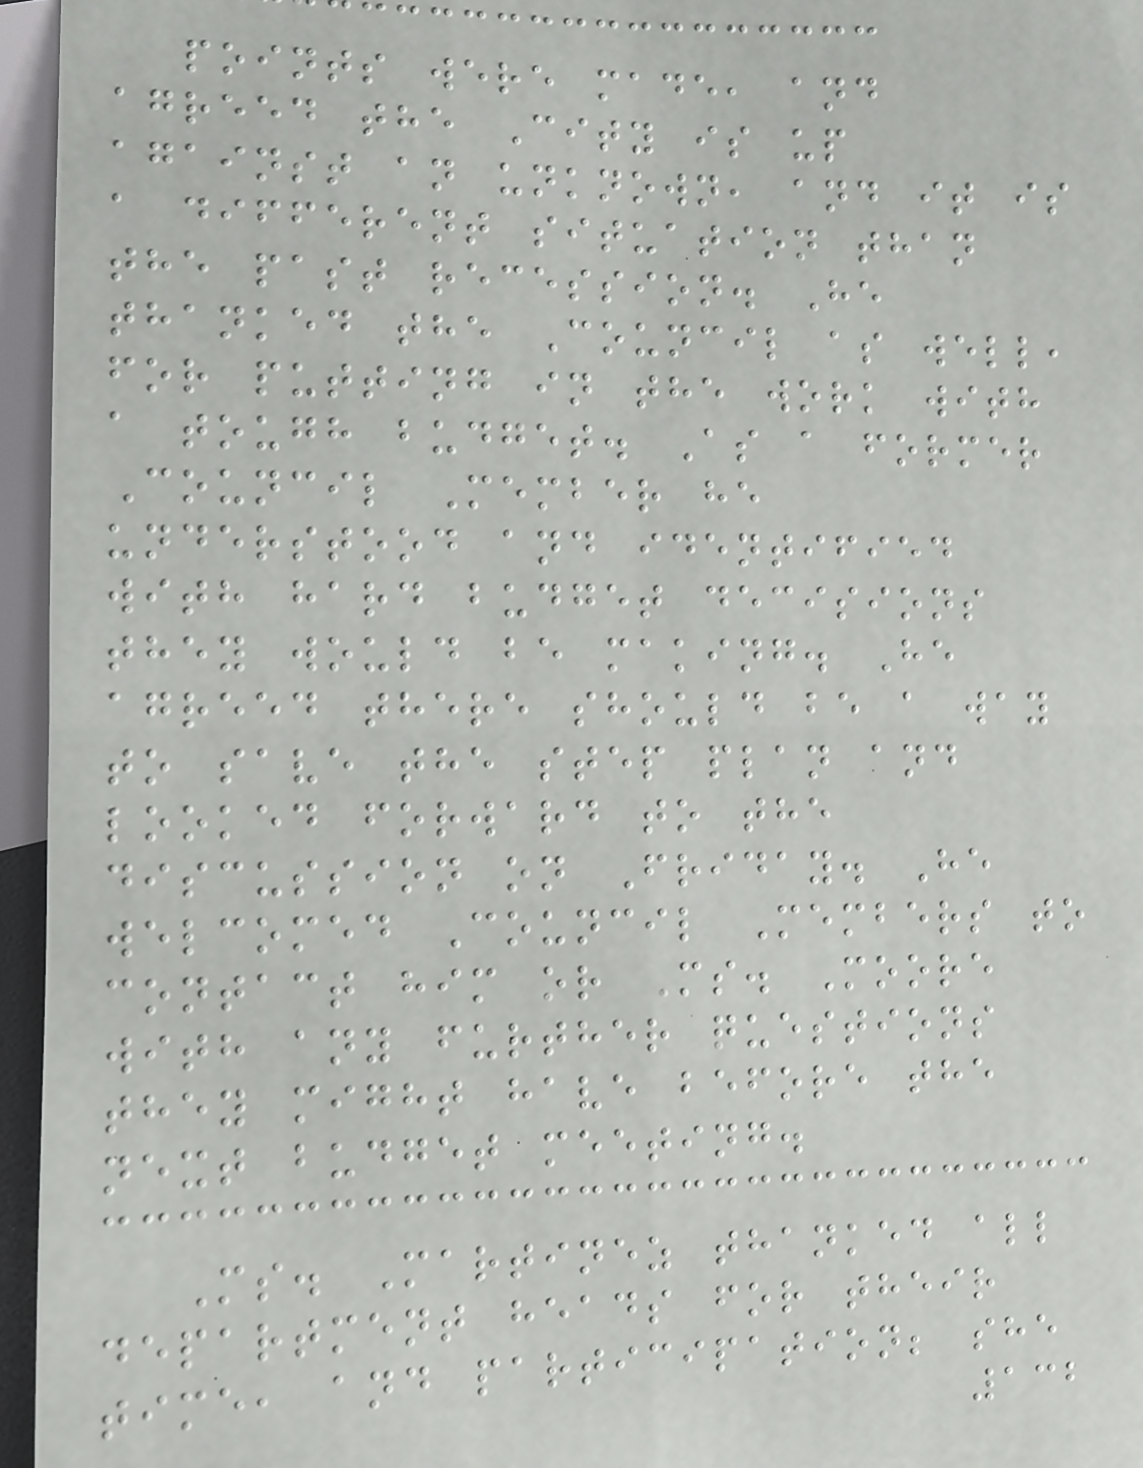points were made, and
agreed the City is up
against an unknown, and it is
a different situation than
the past recession. He
thanked the Council as well,
for putting in the work with
a tough budget. As a former
Council Member he
understood and identified
with hard budget decisions
they would be making. He
agreed there should be a way
to save the step plan and
looked forward to the
discussion on Friday. He
welcomed Council Members to
contact him or Ms. Moore
with any further questions
they might have before the
next budget meeting.
Ms. Martinez thanked all
department heads for their
time, and participation; she
132
